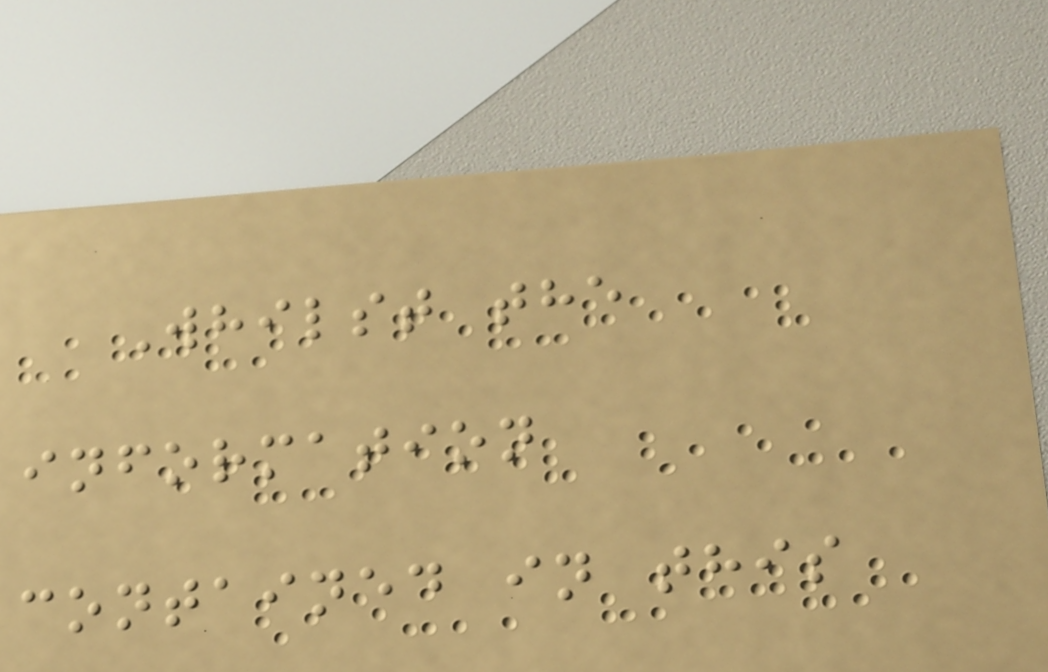Whilst the
information
contained in this
